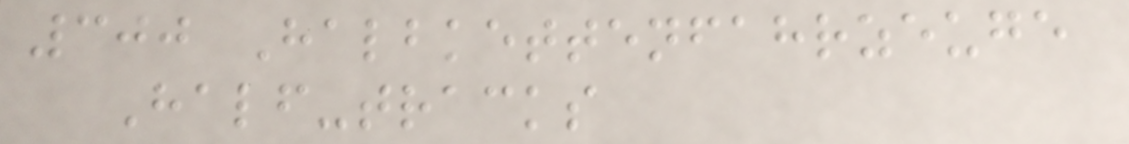300 Halbkettenfahrzeuge
Half-tracks
